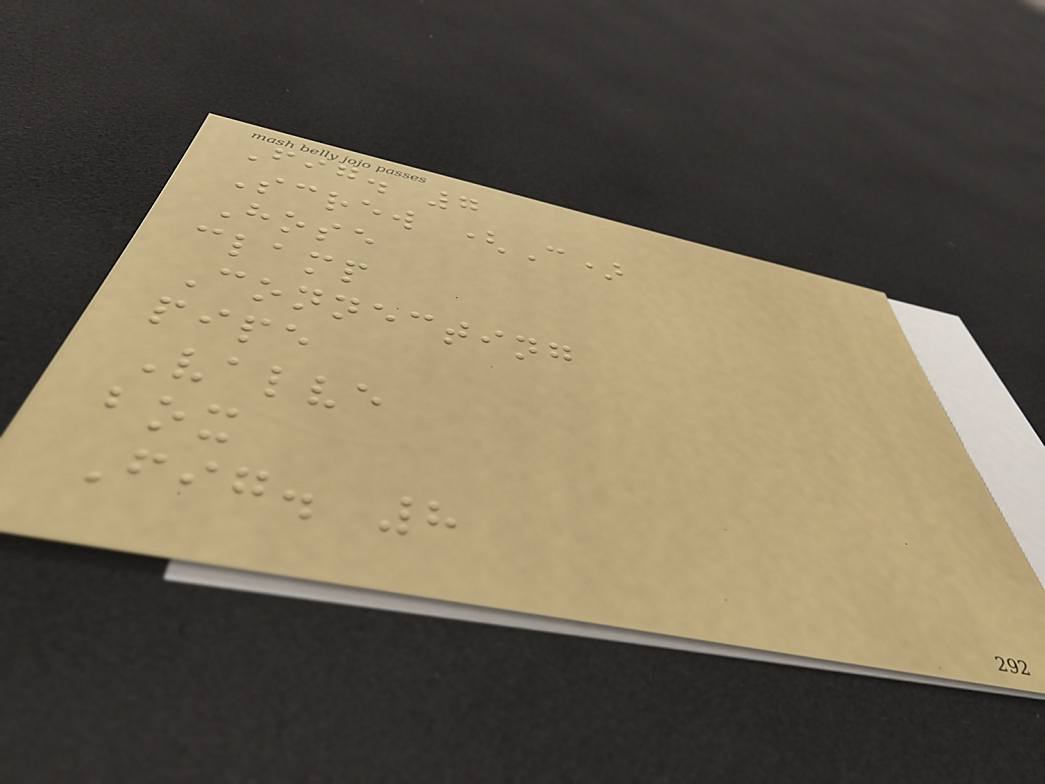Fig. 7
Screw (C)
Hose
clamp
Connecting
pipe
Valve
box
Fig. 8
